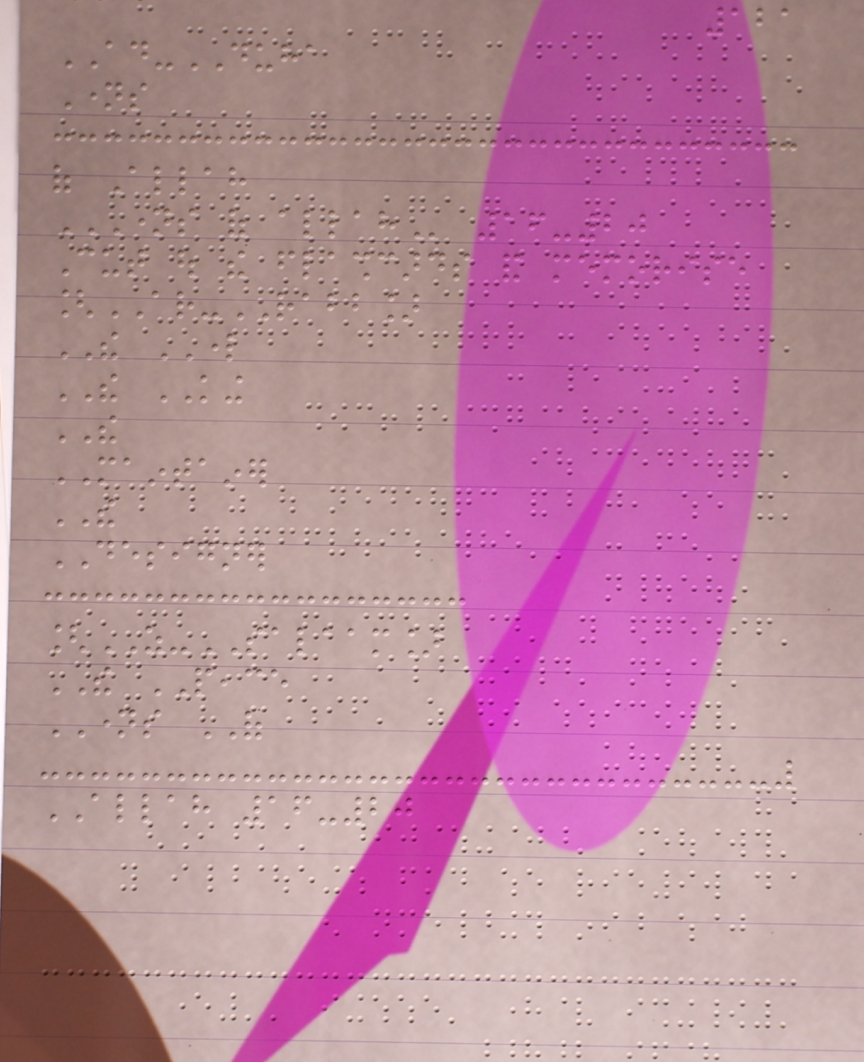121
AD-DUHA
Names
of Allah
NAMES OF ALLAH 16-20
Cut out the flashcards and memorise
[AR-RABB]
THE LORD
THE KING
THE
MAINTAINER
THE
DESIGNER
[AS-SALAAM]
THE PEACE
NAMES OF
ALLAH 16-20
